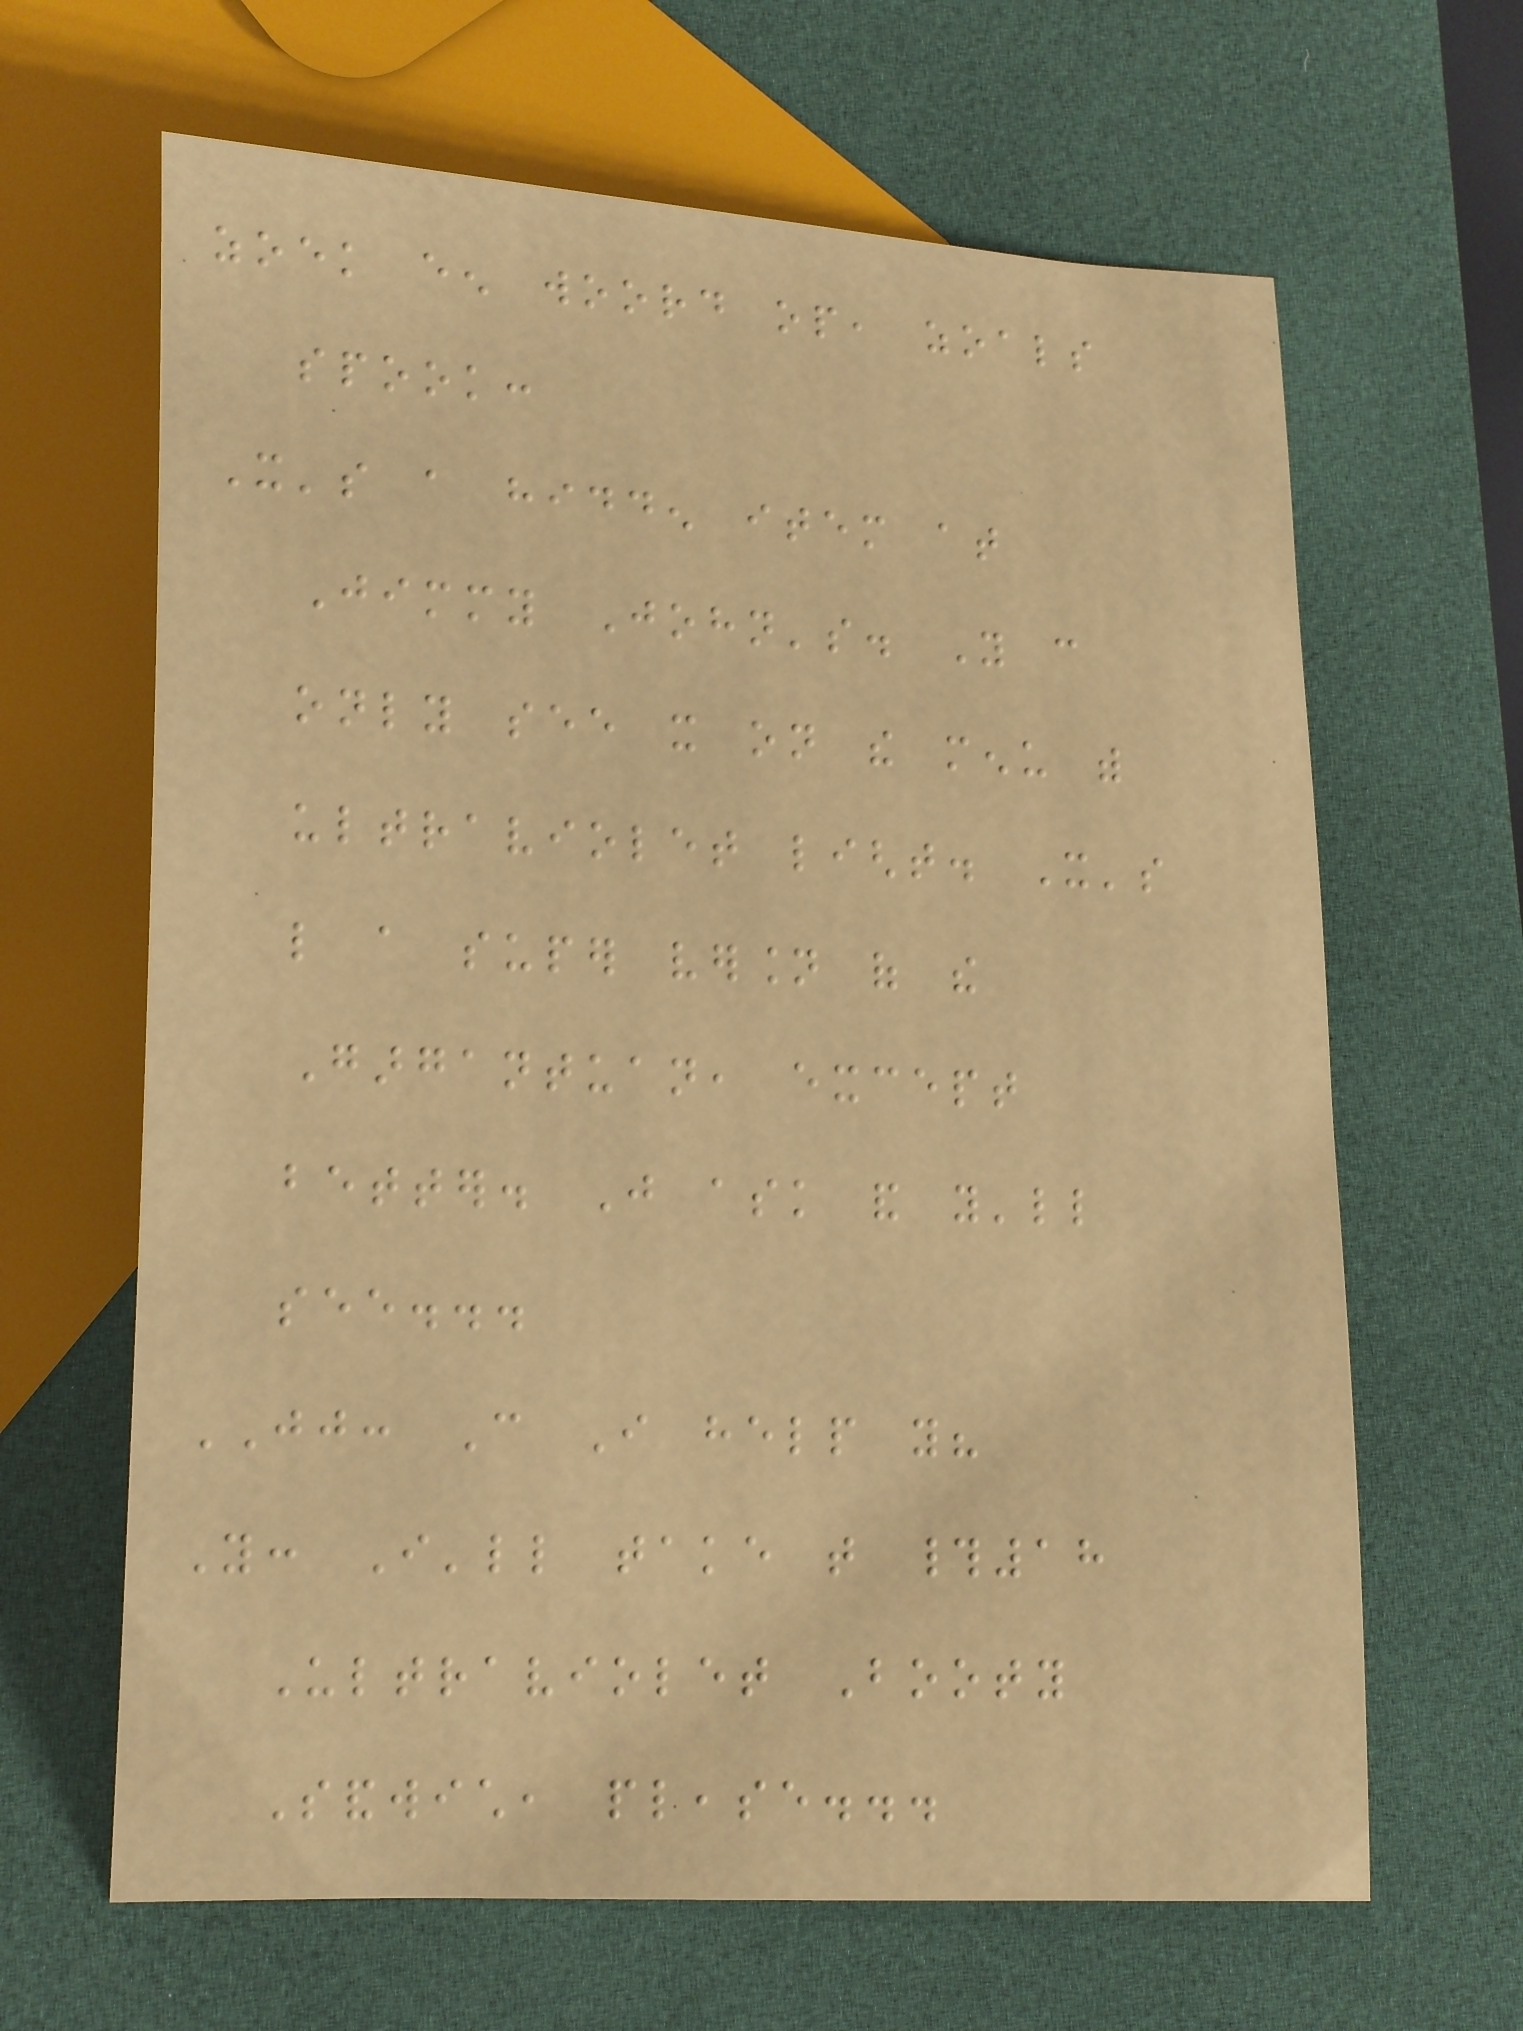zoek een woord op, zoals
spook:
It's a hidden item at
Jimmy John's. You can
only see it on the menu with
ultraviolet light. It's
like a super version of the
Gargantuan, except
better. Just ask and you'll
see...
JJ: Can I help you?
You: I'll take that #18
Ultraviolet Booty
Sandwich, please...
